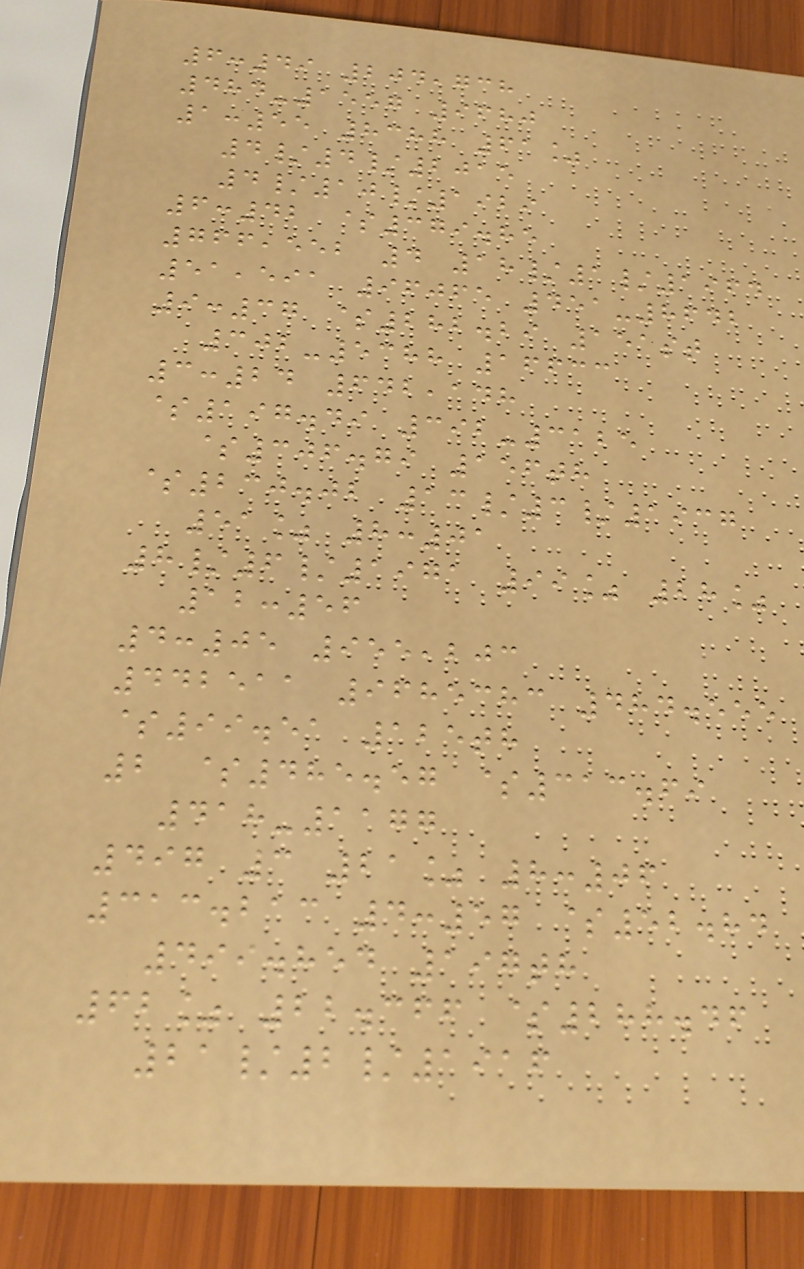6:49 204,738
484-1557 9680
1:55 8388 61%
4/4/2015
4/10/1929
6:42 $379.85
766,552 4 18/1/1964
51,591 96065 451-8642
9:37 $282.29 151st
302-5388 16633
3:24 642,148
$197.49 392-3125
$306.79 156th
$230.02 13/3/1937
51% 8:01
8/6/1971 99% 28%
12:56
4:05 955,203
442511 9685383 484.555
$99.51 125th
2 $485.57 $313.69
418-1177
497 3 21% 8:06
313.213 4:57 $52.84
499.854 197th
62% 22.366 $288.46
21/2/1916
